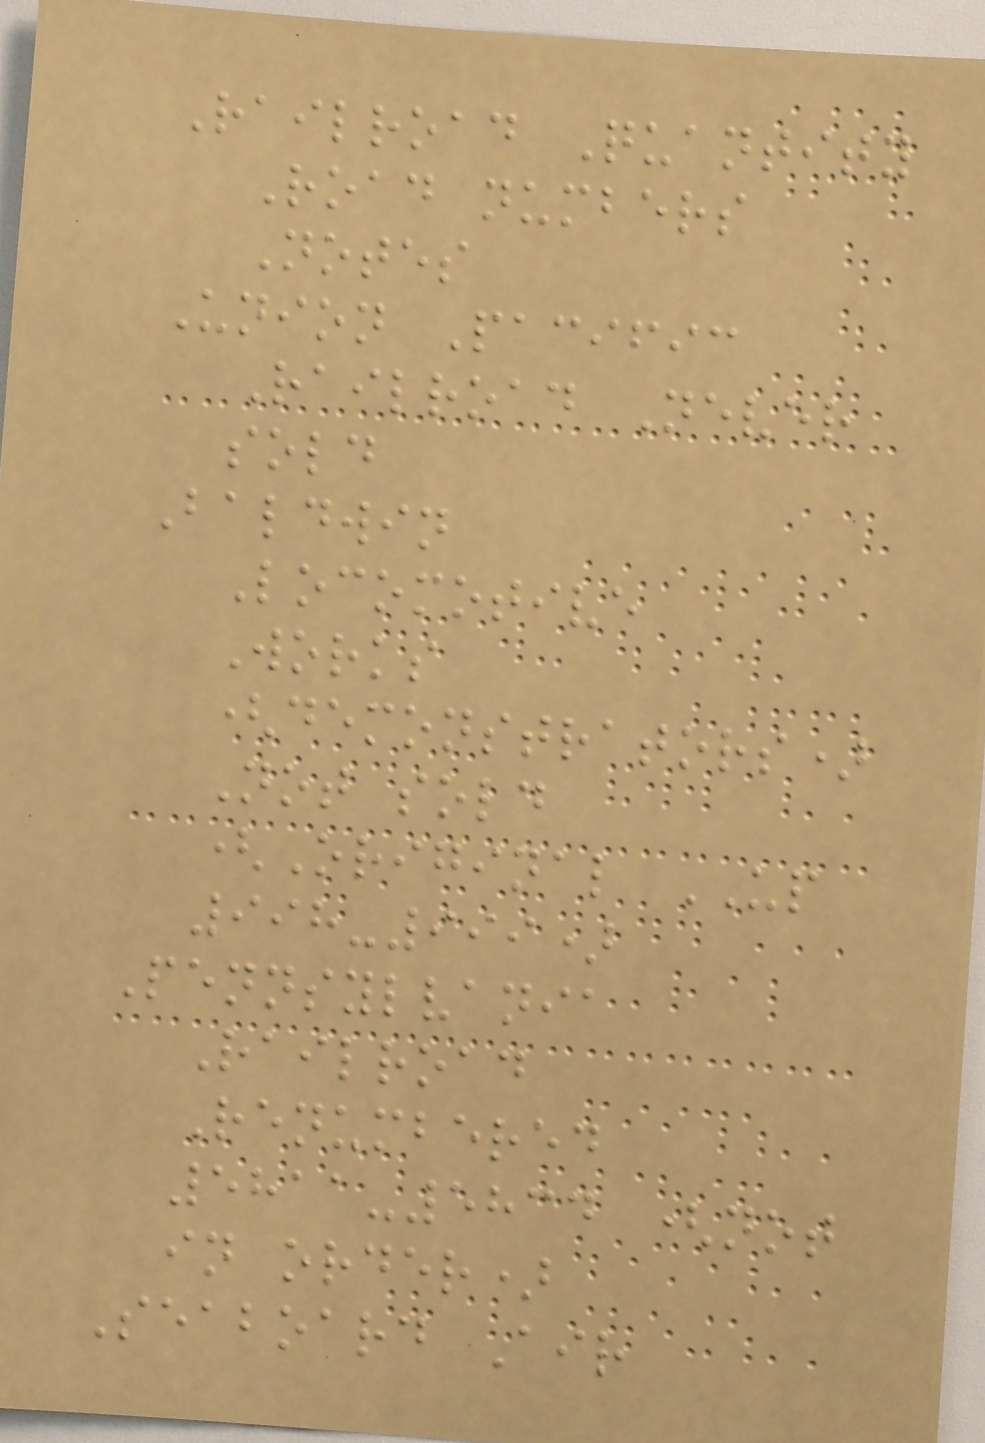Railroad Quantity
Road numbers
Notes
Union Pacific
Railroad Never
sold
Baldwin
Locomotive
Works
(demonstrators)
Not sold
(Original UP
998-999)
Pennsylvania
Railroad
Renumbered
5811-5834 (not
in order)
Seaboard Air
